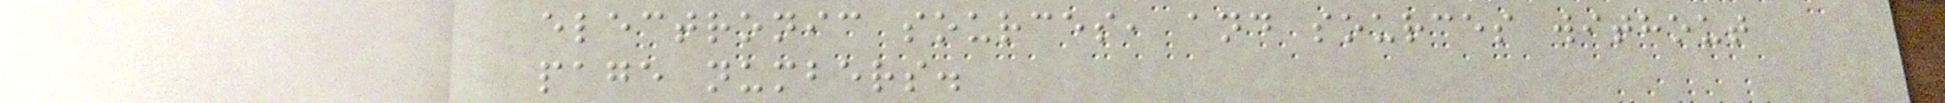electronic sources, and sources without
page numbers.
